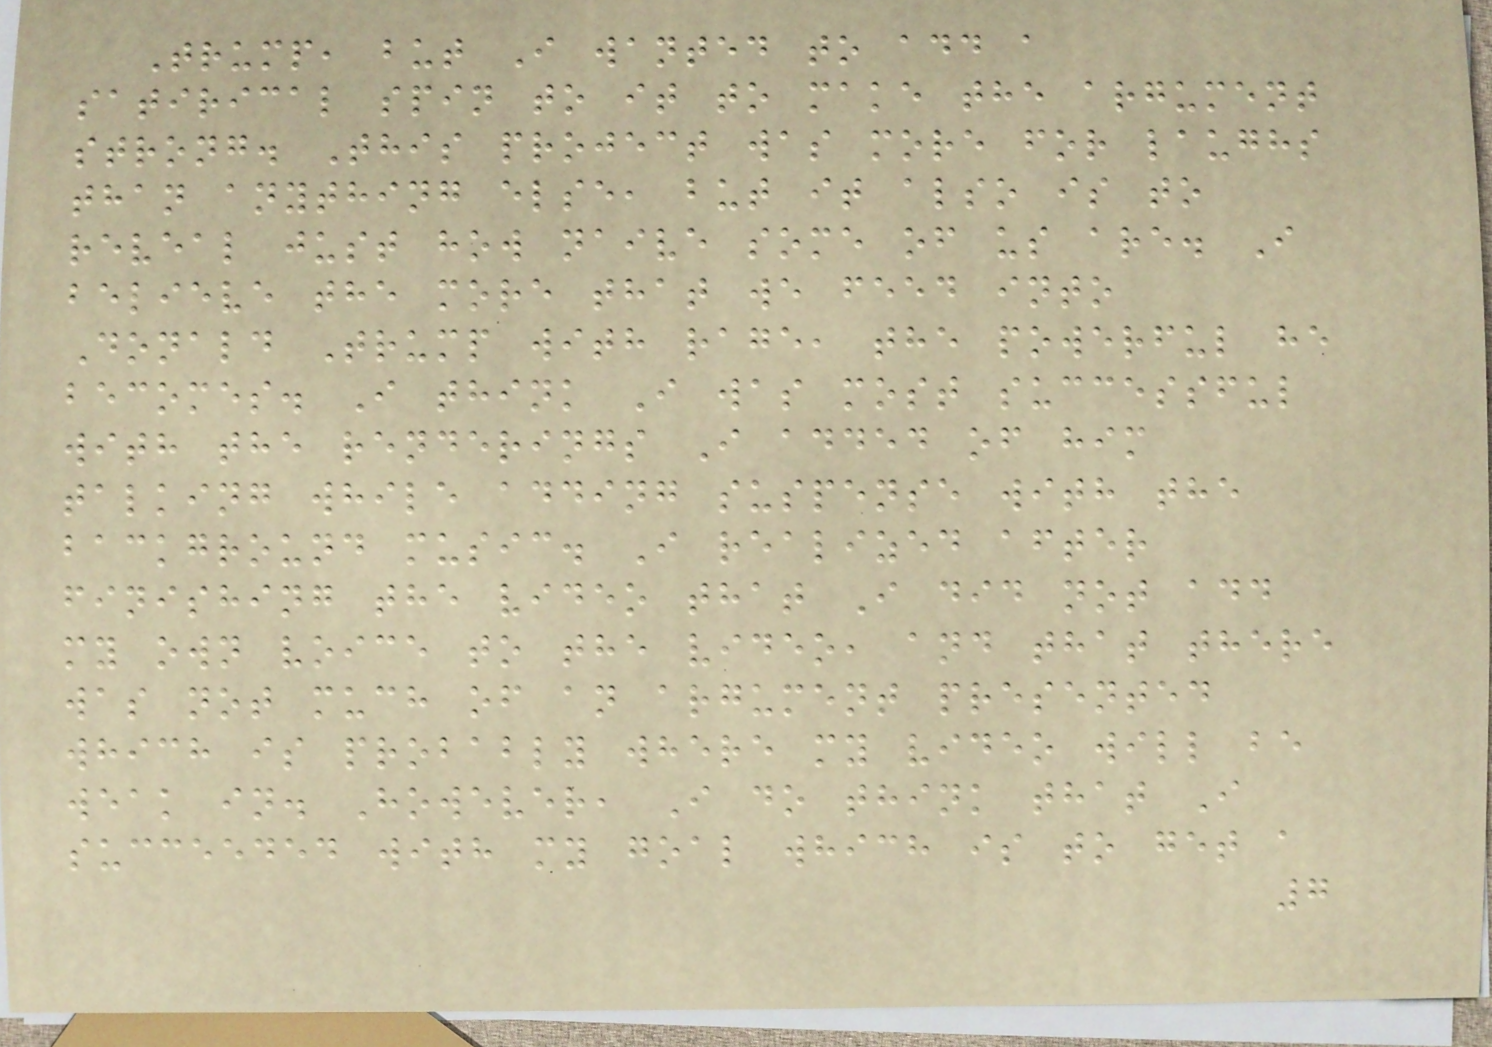Trump, but I wanted to add a
satirical spin to it to make the argument
strong. This project was more for laughs
than anything else, but it also is to
reveal just how naive some of us are. I
believe the more that we feed into
Donald Trump with rage, the powerful he
becomes. I think I was most successful
with the renderings I added of him
talking while adding suspense with the
background music. I realized after
finishing the video that I did not add
my own voice to the video, and that there
was not much of an argument presented
which is probably where my video will be
weak in. However, I do think that I
succeeded with my goal which is to get a
7
